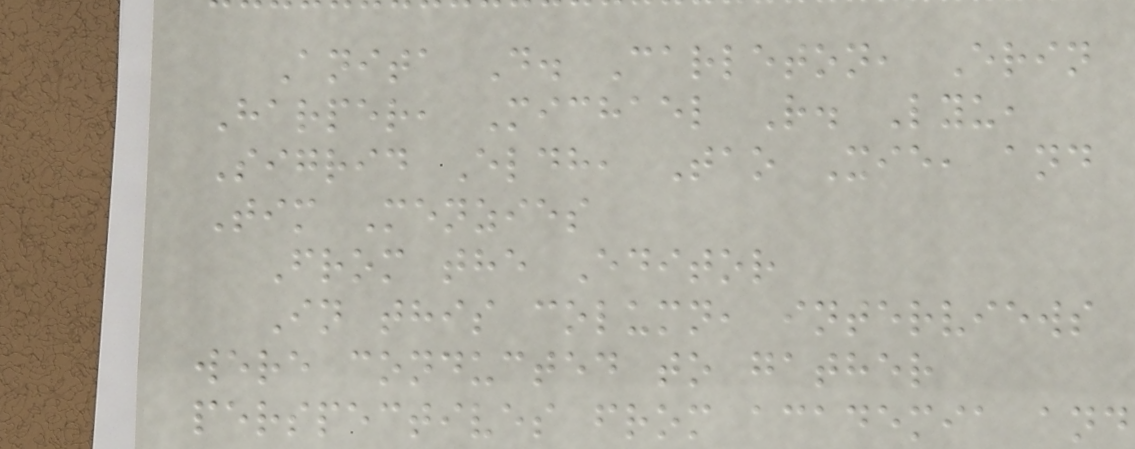Anita D. Carleton, Erin
Harper, Michael R. Lyu,
Sigrid Eldh, Tao Xie, and
Tim Menzies
From the Editor
In this column, interviews
were conducted to gather
perspectives from academia and
